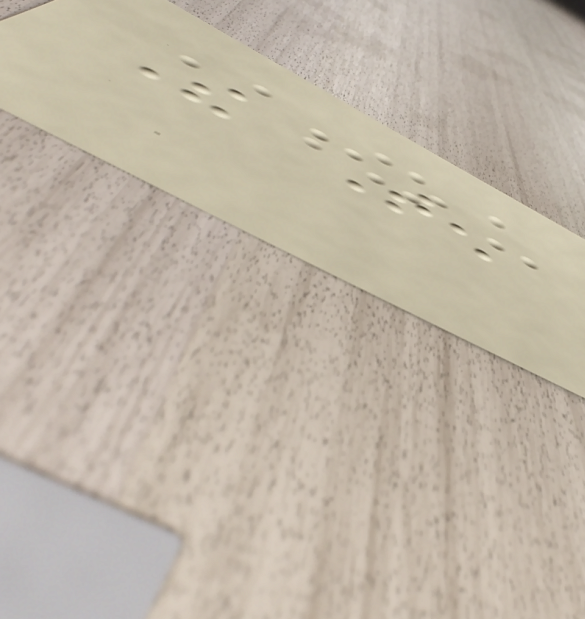The Ten
